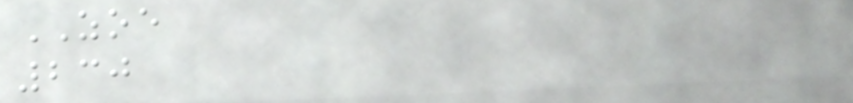ZOE
230
